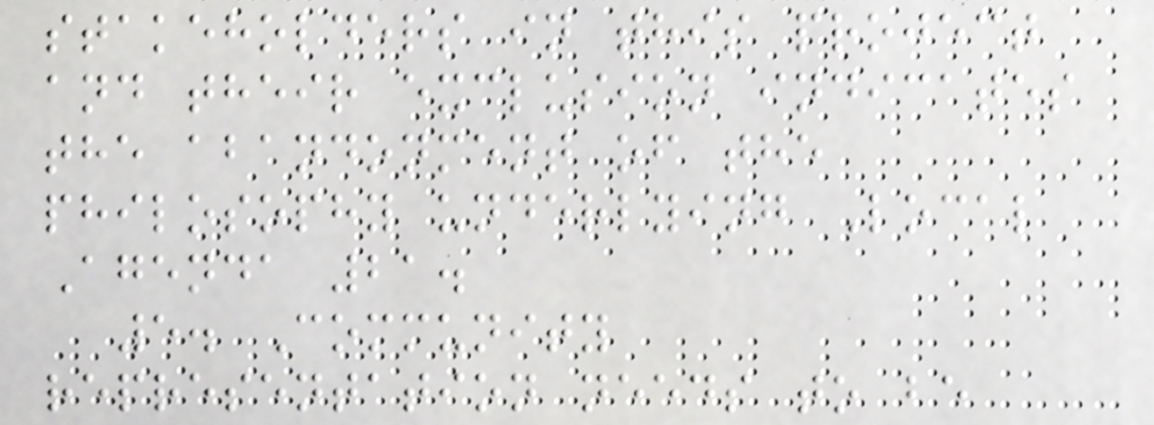stakeholders in this project
and their exclusion indicates
the abandonment of the
philosophy underlying Local
Agenda 21.
5. Community
representation needs to be
